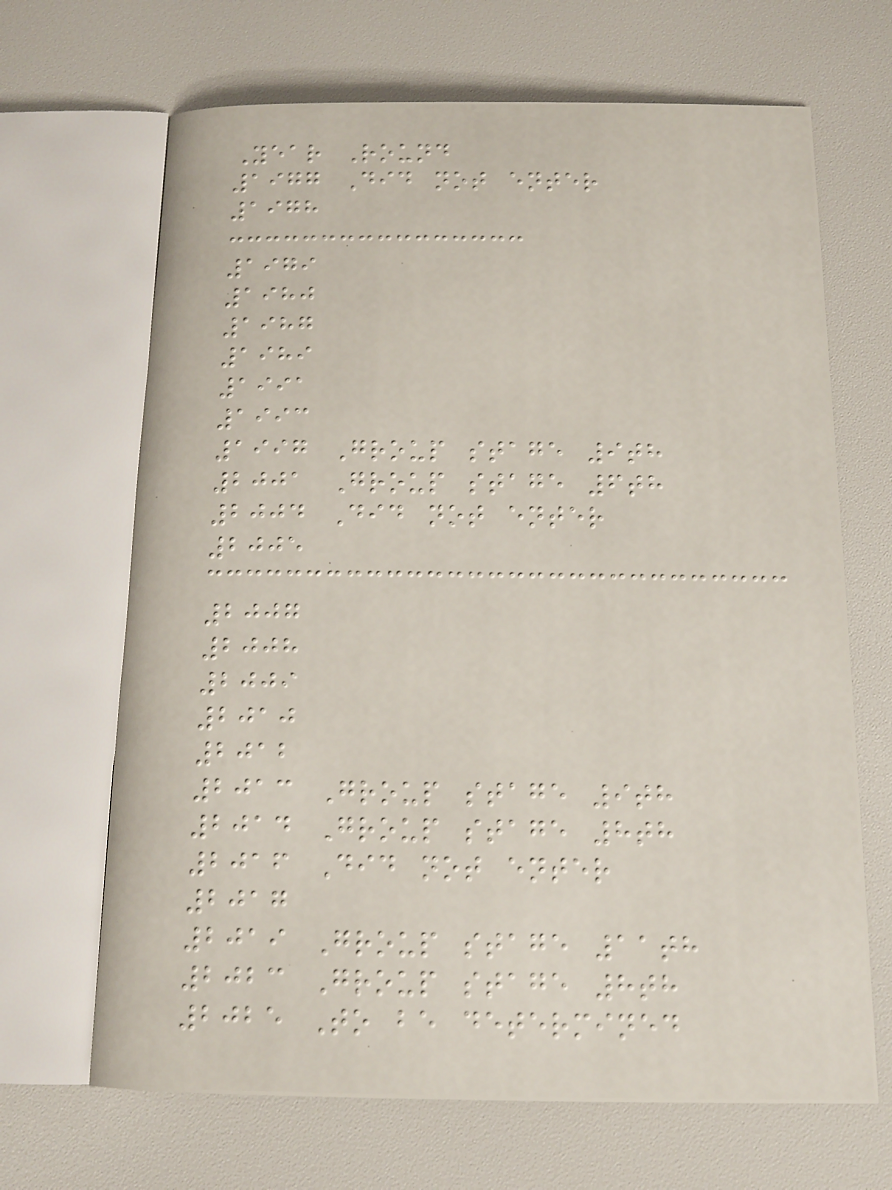Year Round
1977 Did not enter
1978
1979
1980
1987
1989
1991
1993
1997 Group stage 9th
2001 Group stage 6th
2004 Did not enter
2005
2007
2008
2009
2010
2012
2013 Group stage 9th
2014 Group stage 8th
2016 Did not enter
2017
2019 Group stage 11th
2023 Group stage 8th
2025 To be determined
